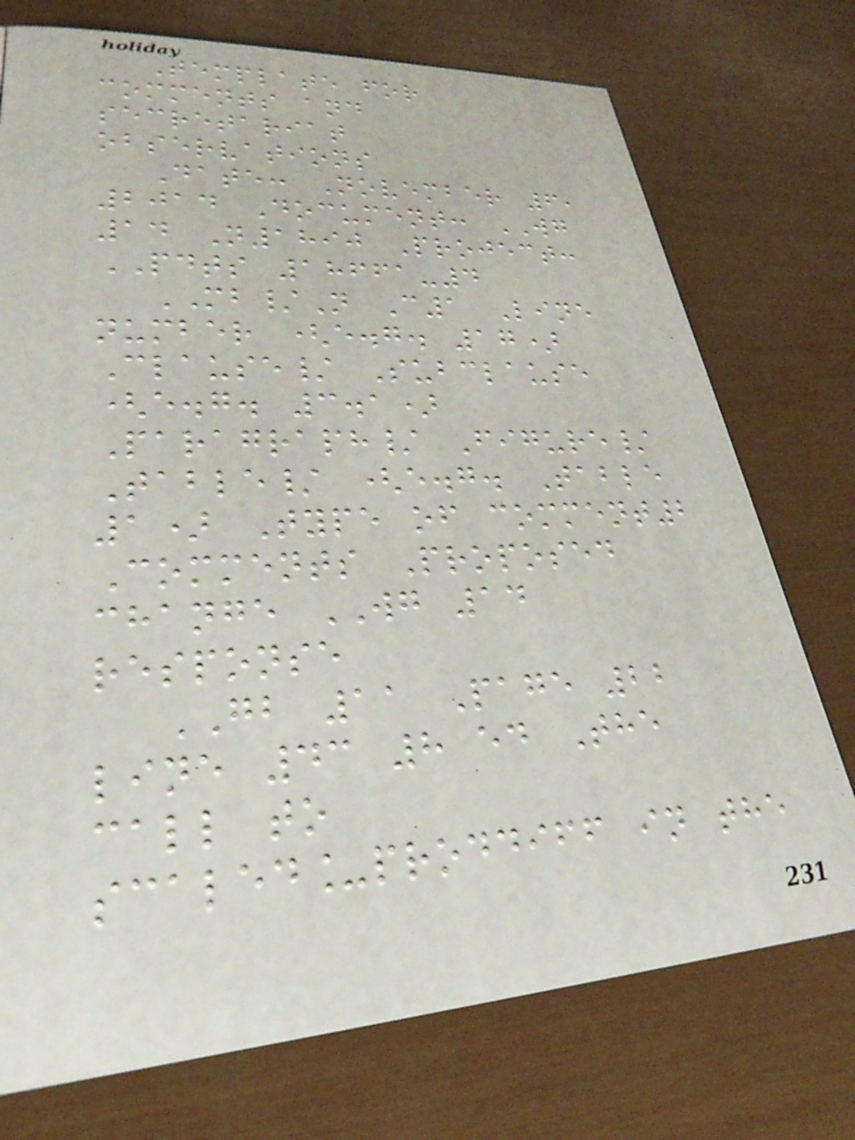Template for
comments and
secretariat
observations
Date: November 6,
2014 Document: WG
14 N1890 Project:
PDTS 18661-4
MB/N C1 Line
number (e.g. 17)
Clause/ Subclause
(e.g. 3.1)
Paragraph/ Figure/
Table/ (e.g. Table
1) Type of comment2
Comments Proposed
change WG 14
response
GB 11 Page 22
line 43 8 ed The
call to
scaled_proddiff in the
